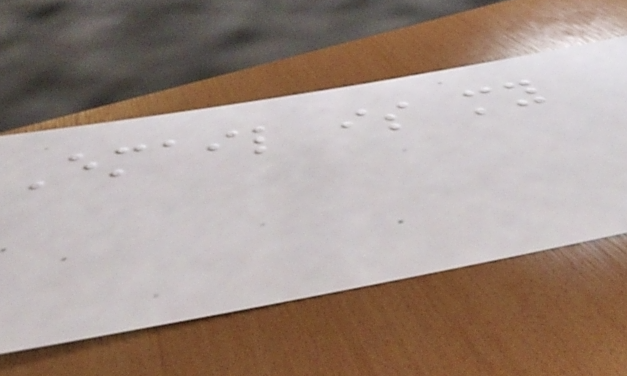Email is my
